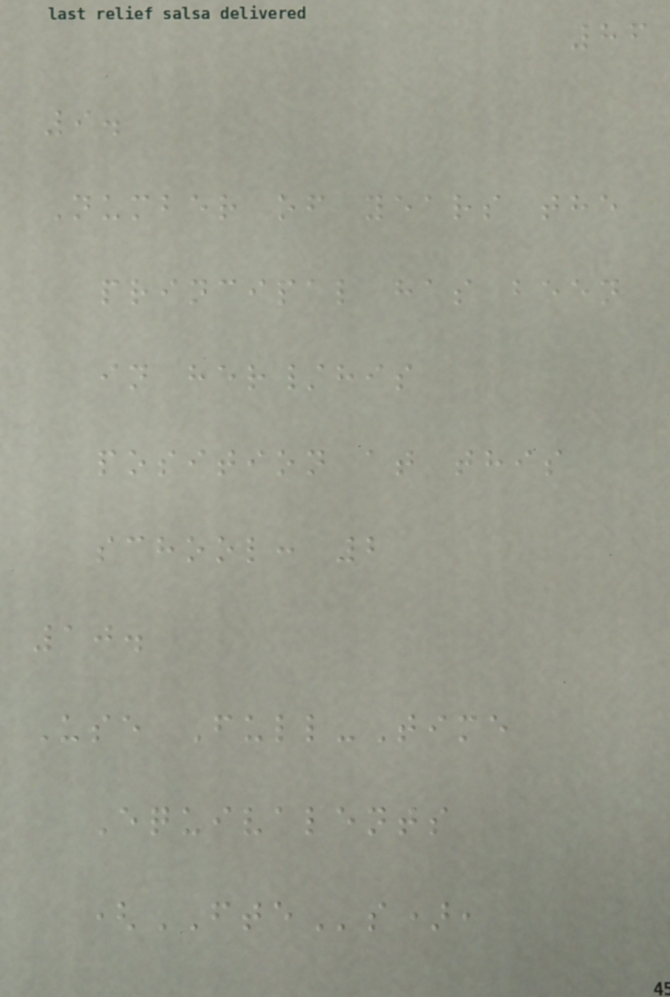86
9.
Number of years the
principal has been
in her/his
position at this
school: 2
10.
Use Full-Time
Equivalents
(FTEs),
